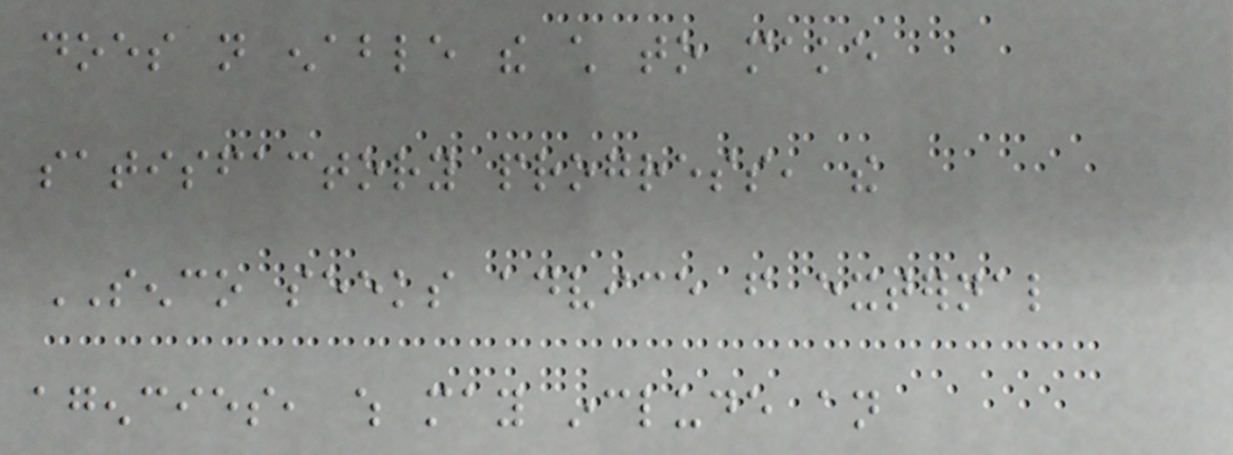does not enable the child to make
satisfactory progress, the
SENCO seeks advice from external
agencies, which may include an
